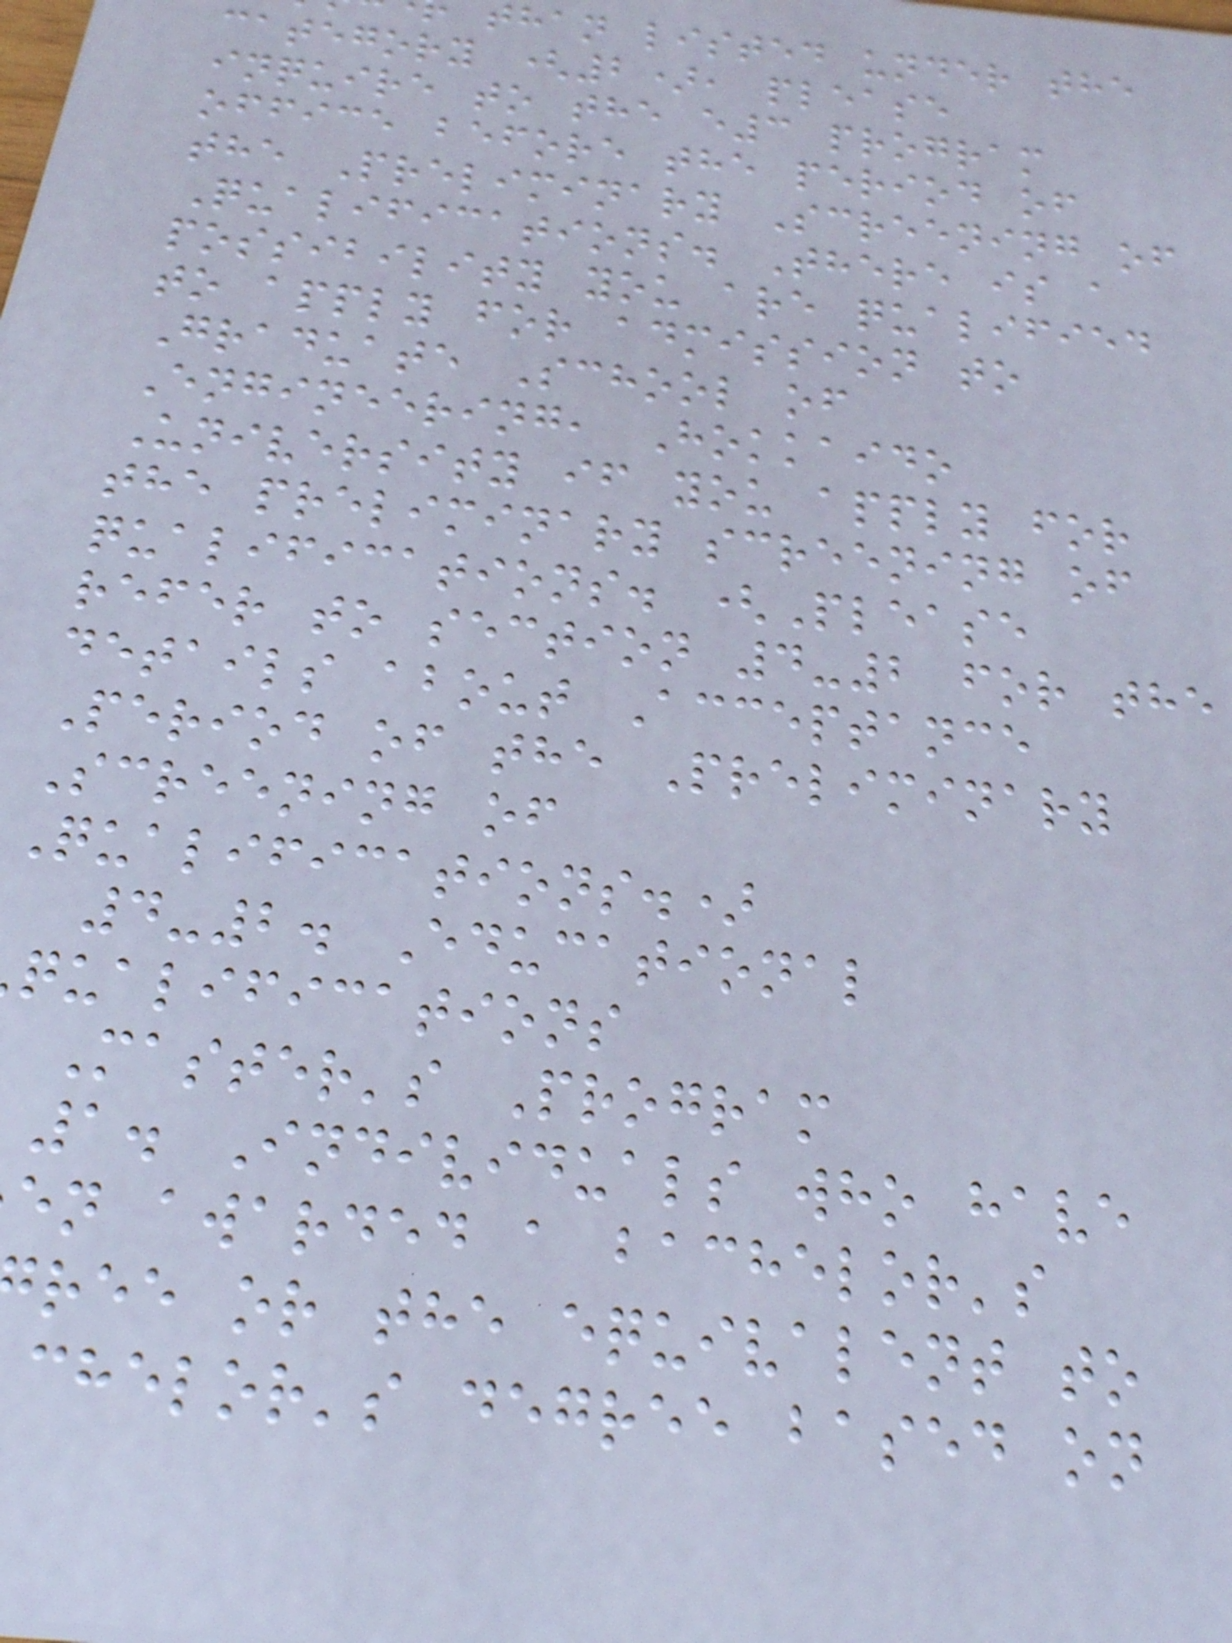than listed under the
category (2), please
inquire to the e3 program
office before the period of
the Preliminary Screening of
Qualifications. There is a
possibility you are qualified
to apply for admission to
Graduate School of
Engineering, Hokkaido
University if you apply for
the preliminary screening of
qualifications. (Please
refer to section 4-2 for the
details about Acceptance
Period of the Preliminary
Screening of
Qualifications.)
4-2. Educational
qualifications
Master's Program
1. Individuals who have
en awarded a bachelor's
ree or the equivalent to
chelor's degree based on
